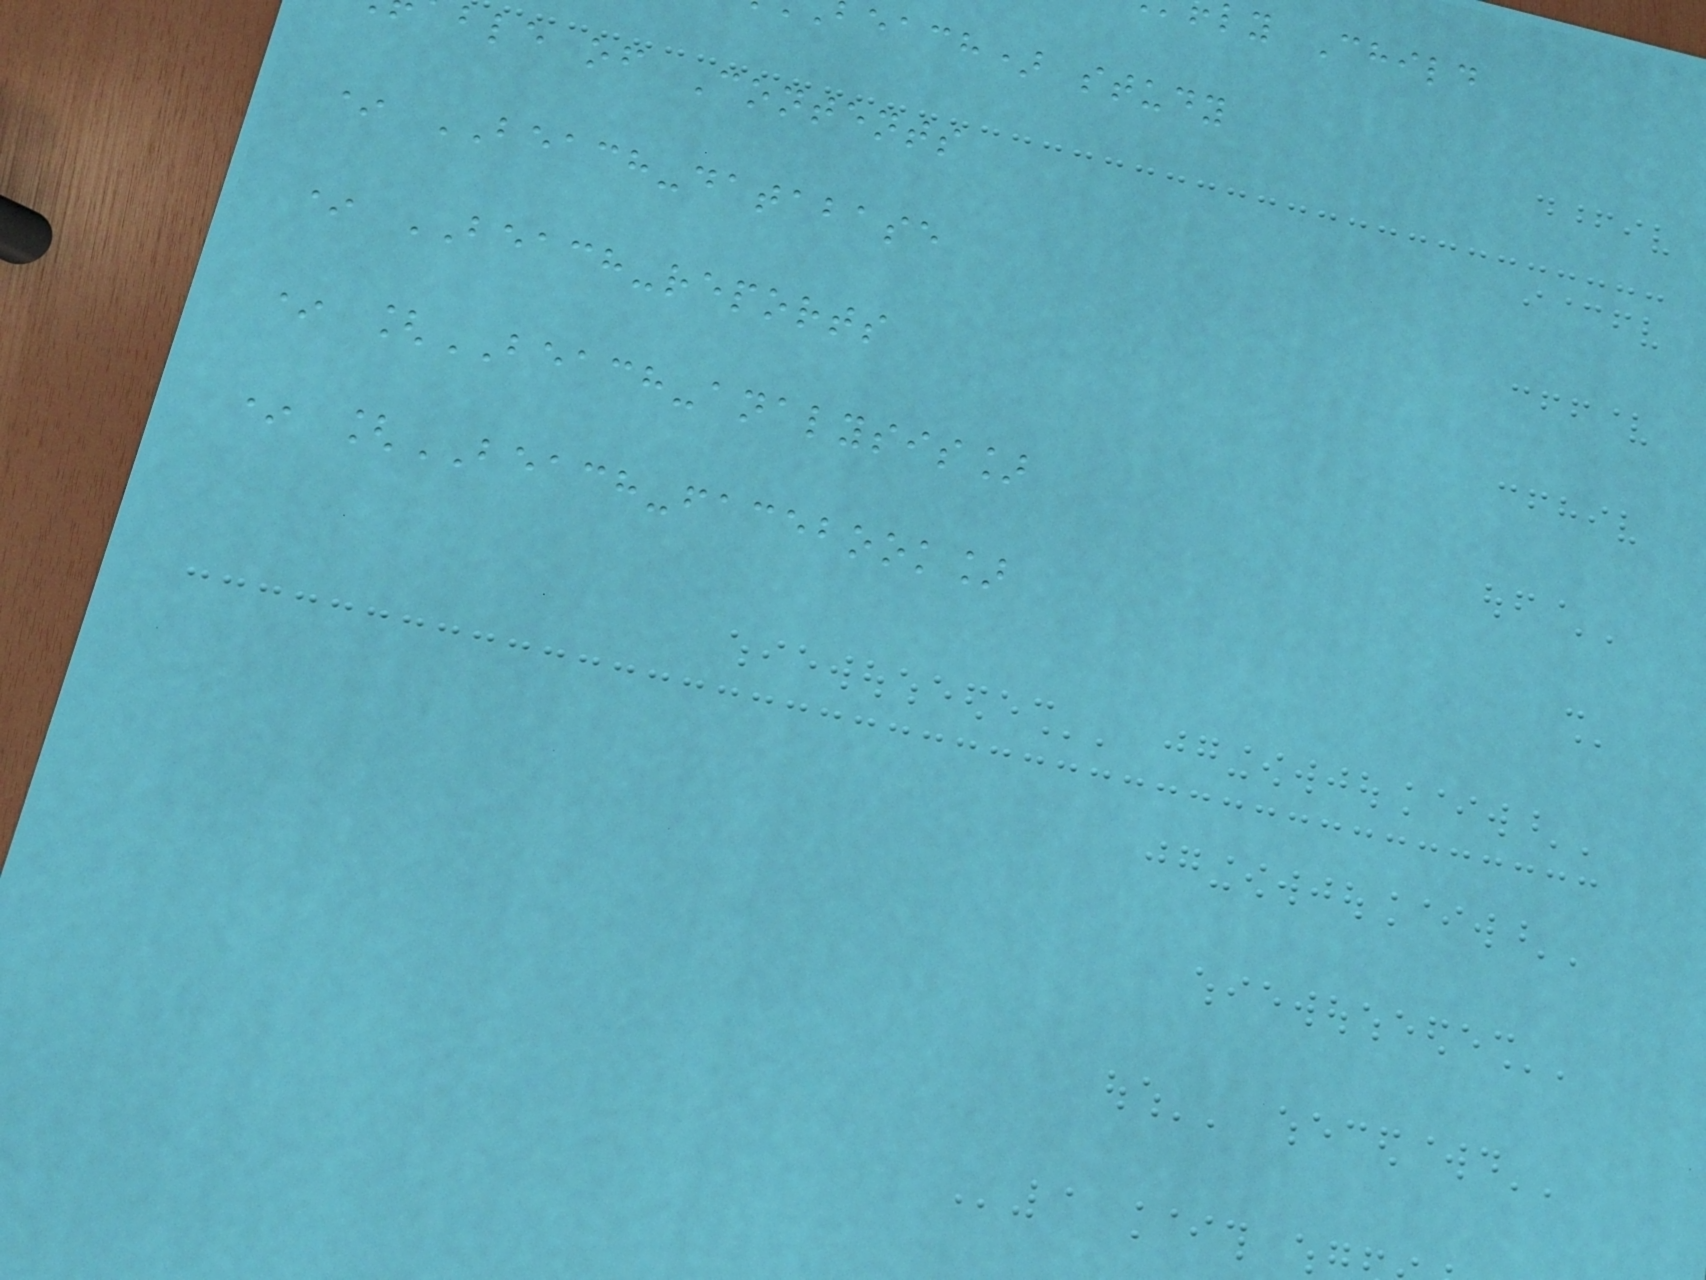ly Child
each) study
ble of Contents
* BEACH-database
* BEACH-reports
* [BEACH-analysis]
* [BEACH-facebook]
